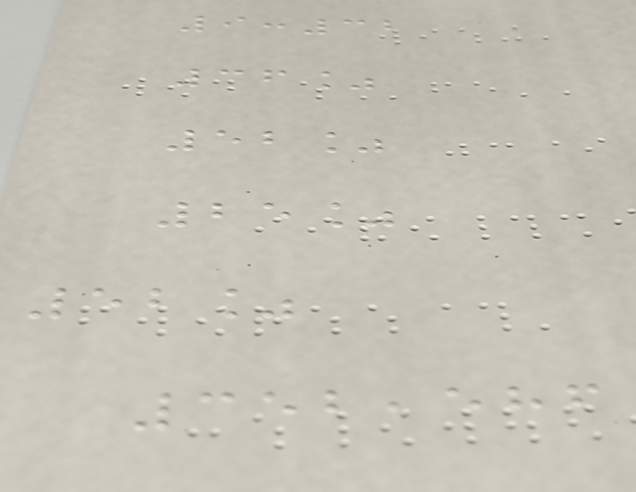9:32
36%
52%
25%
52%
352,586
